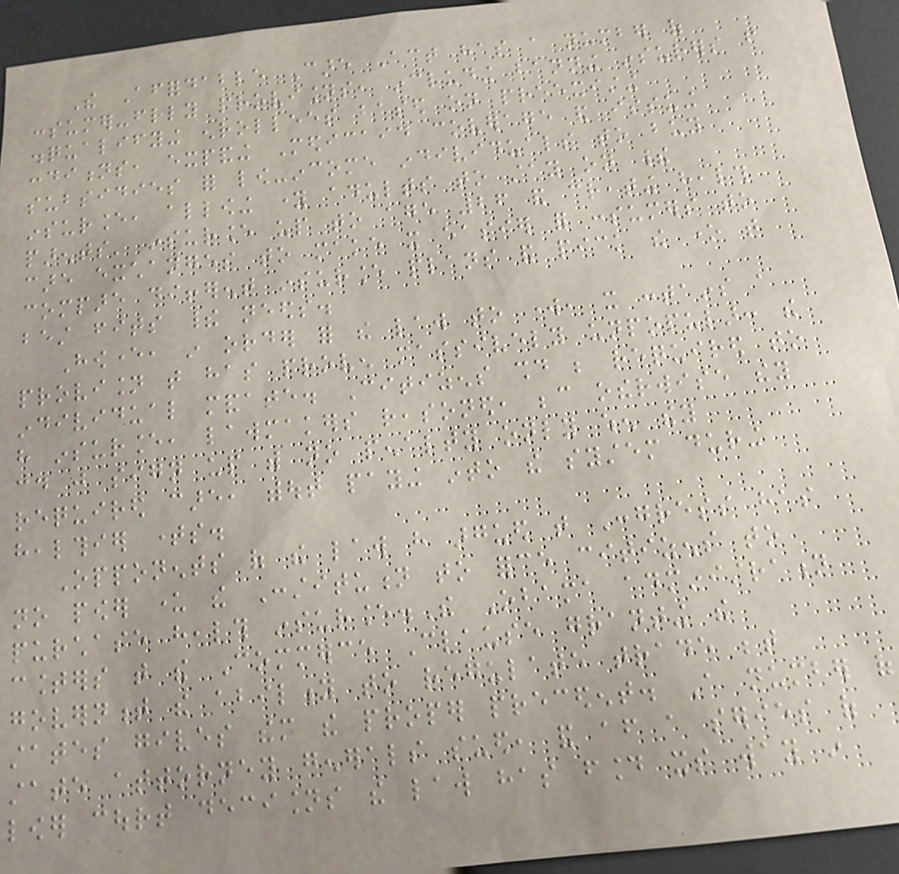The Affordable Care Act has a number of
consumer-friendly provisions, including banning insurers from
disqualifying enrollees based on preexisting
conditions, expanding Medicaid coverage and issuing
subsidies for low-income individuals to buy
insurance, allowing young adults to stay on their
parents' insurance up to age 26 and creating health
care exchanges to make it easier for consumers to
compare different insurance plans and pick the one that
best fits their needs.
However, in order for the law to work, it contains a
provision that has proven massively unpopular: the
individual mandate. Citizens should be required to
have insurance, lawmakers reasoned, because otherwise they
could just sign up with no penalty only when they
required care, without paying into the system during
healthier times.
Opponents of the law have argued that Congress has
no power under the Constitution to force citizens to
purchase health insurance.The Obama administration
counters that the Commerce Clause granting the
government the ability to regulate trade between
states gives them the proper precedent. A number of
state attorney generals sued, and after a series of
lower court decisions the law has found its way in
